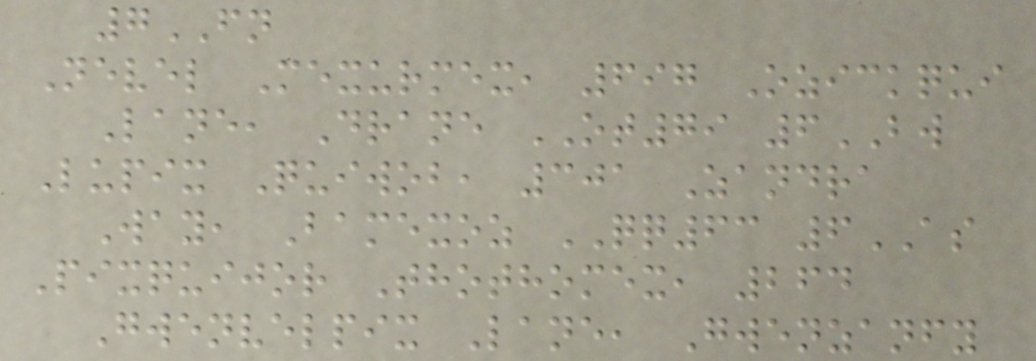7FN
Nevel Mexurmex, 697 Ozickqui
Lane, Drane OT79 6BW
Lupix Quiwob, 301 Zandra
Way, Bamexoz QQ63 6AS
Pixquijor Thothomex, 264
Gwenvelpix Lane, Gwenzanfy
